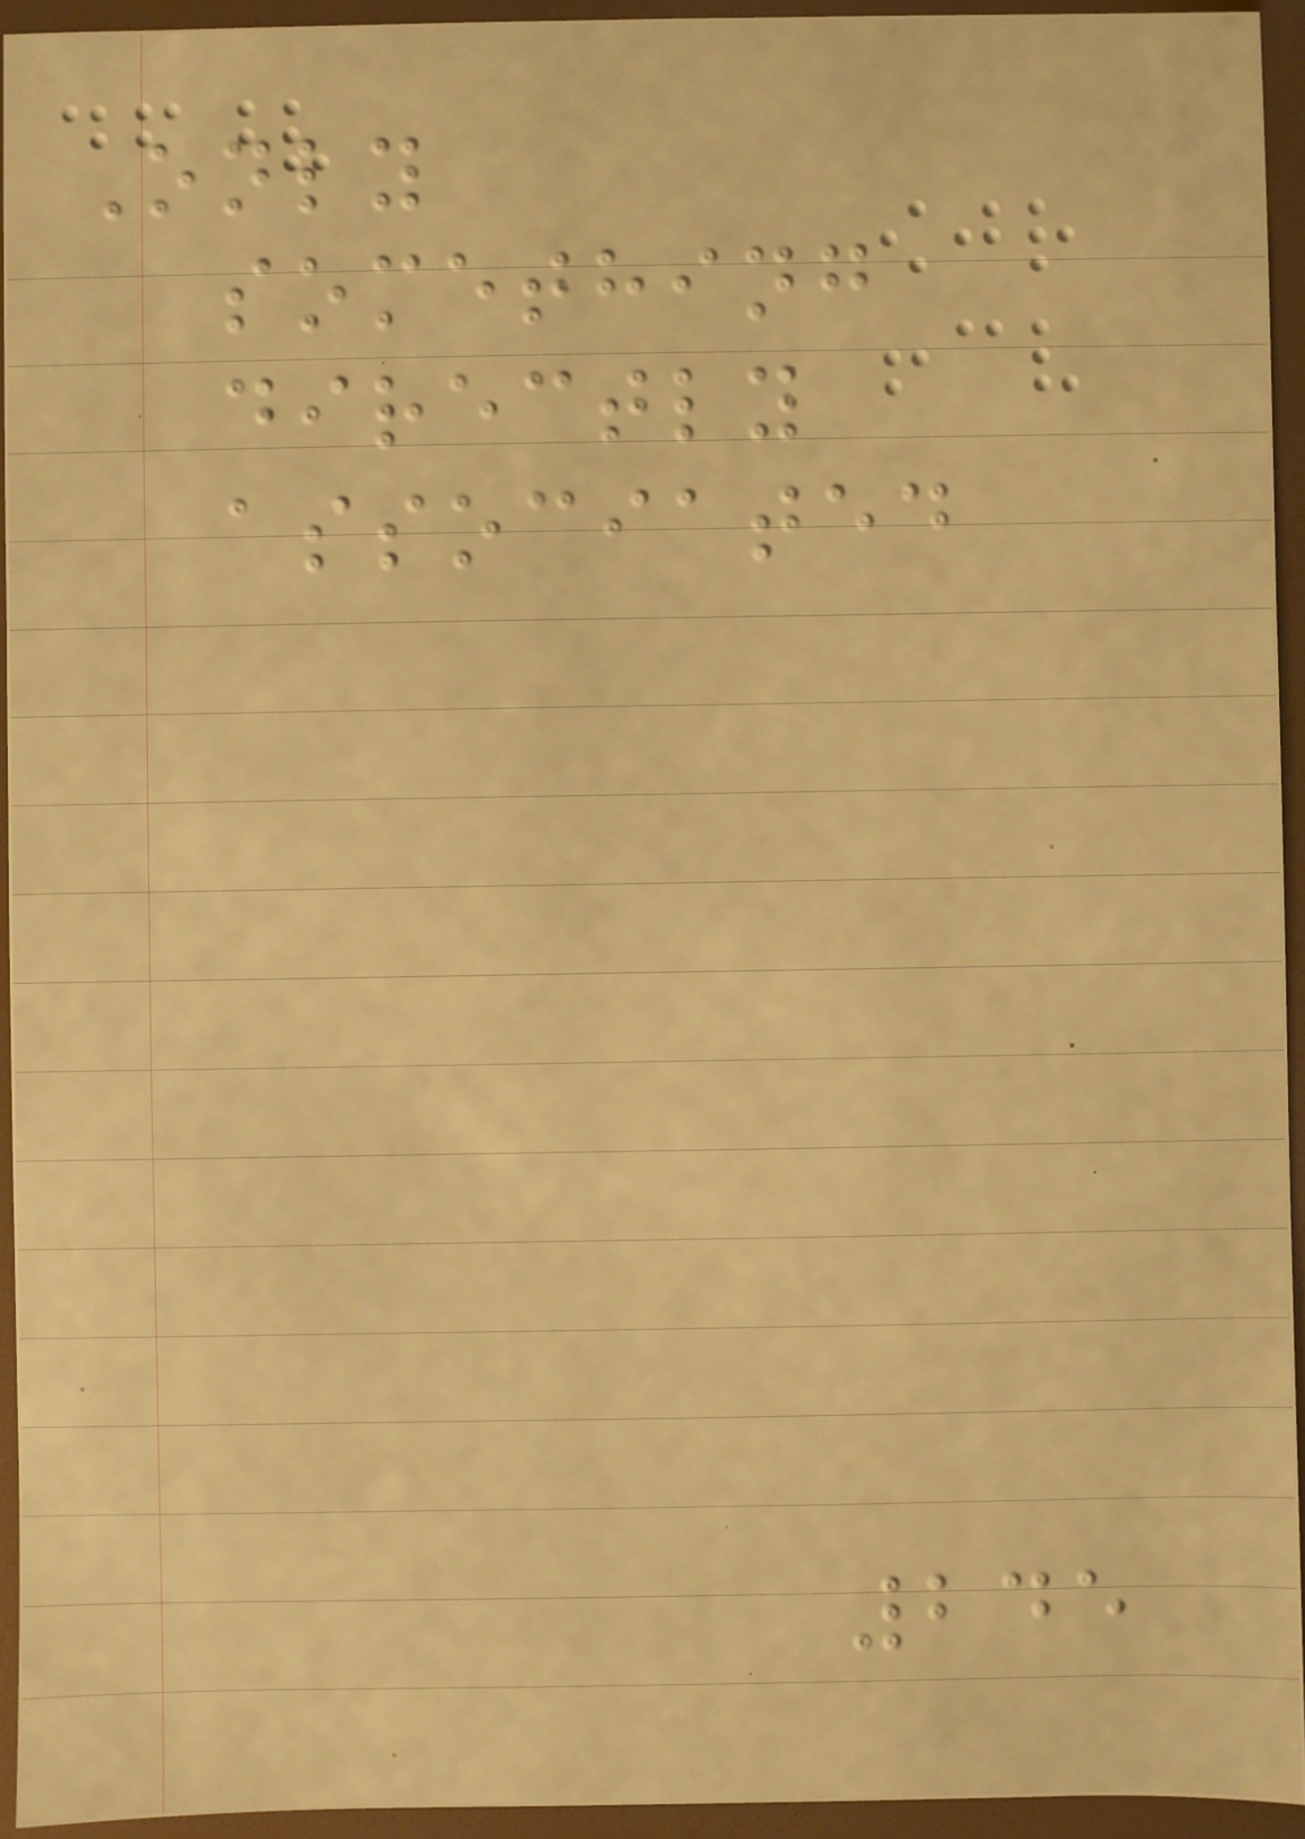Only
something
directly
associated
245
